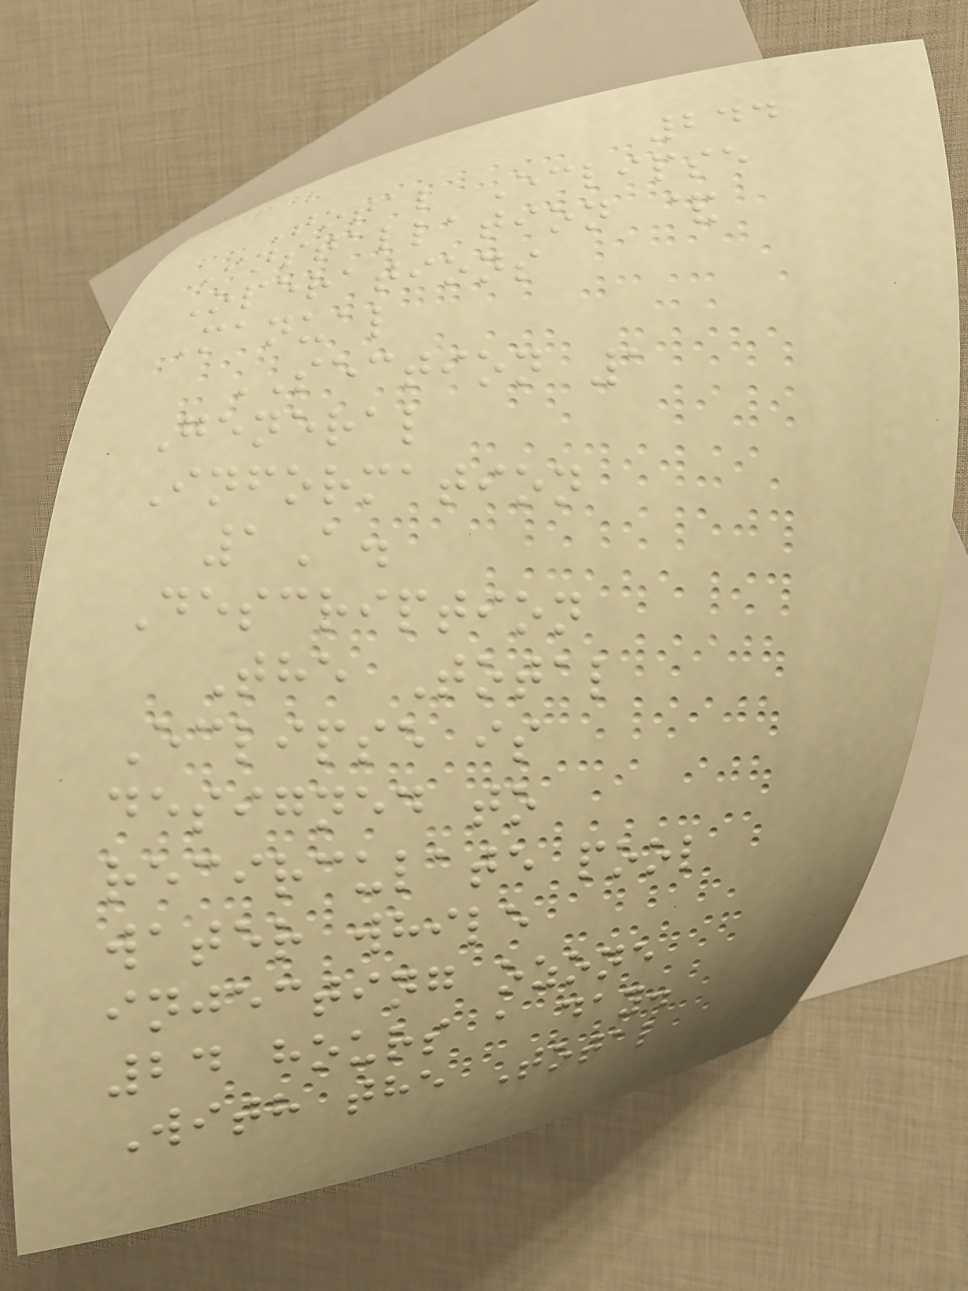244
Total Eclipse
Installation &
Operations
Manual
SECTION 1
General
Information
1A.
Description
The Total
Eclipse is
designed to
recirculate pool
water while
injecting ozone
24 hours a day.
With the Total
